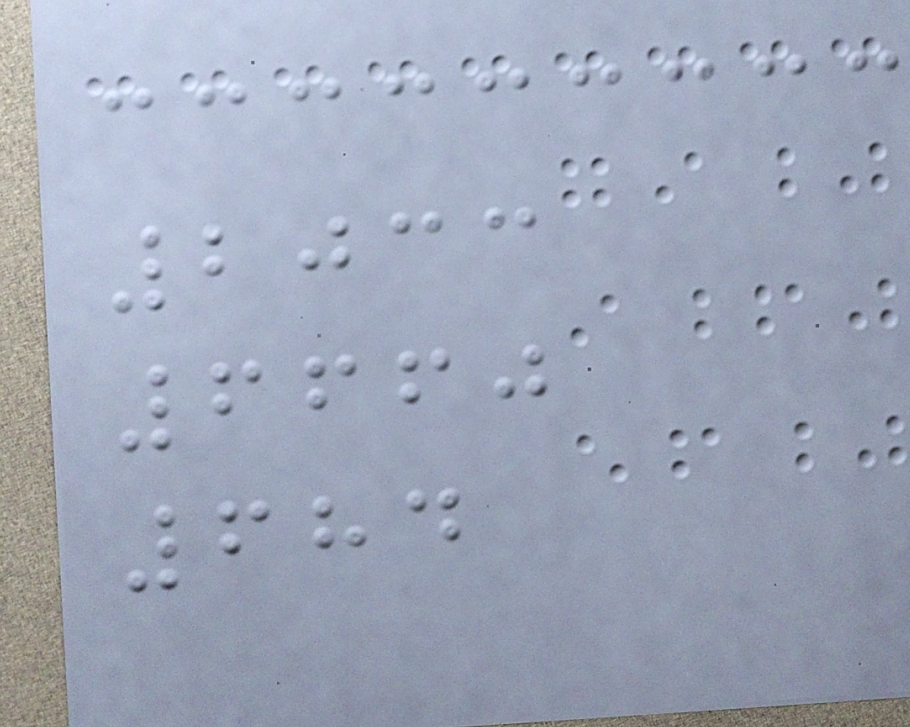2033
6660
684
